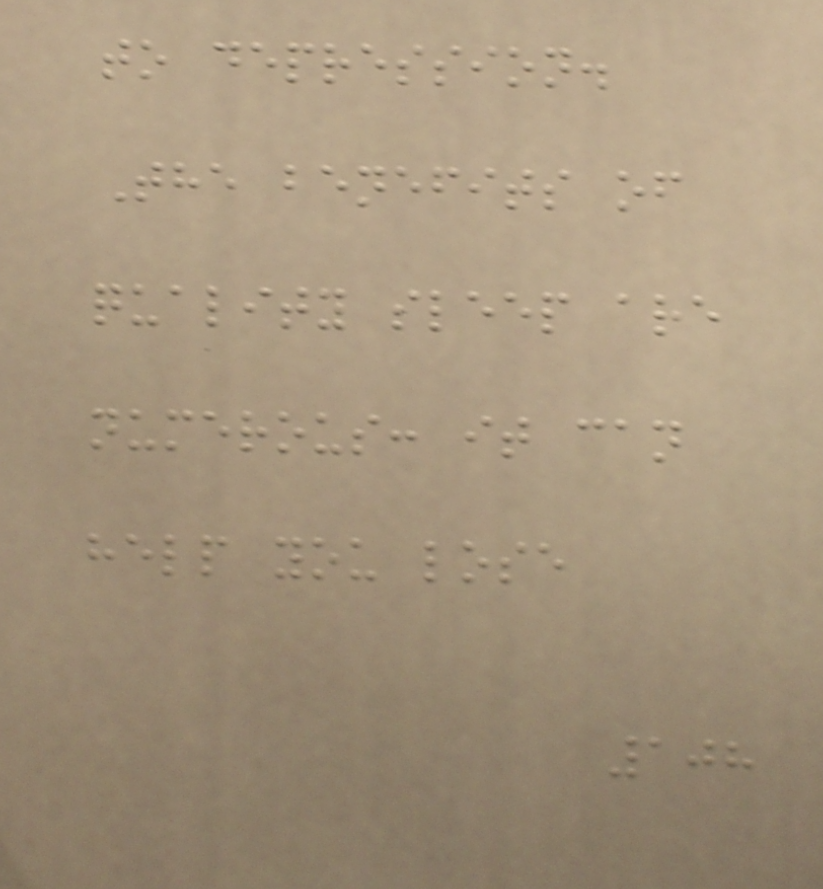to depression.
The benefits of
quality sleep are
numerous: it can
help you lose
108
